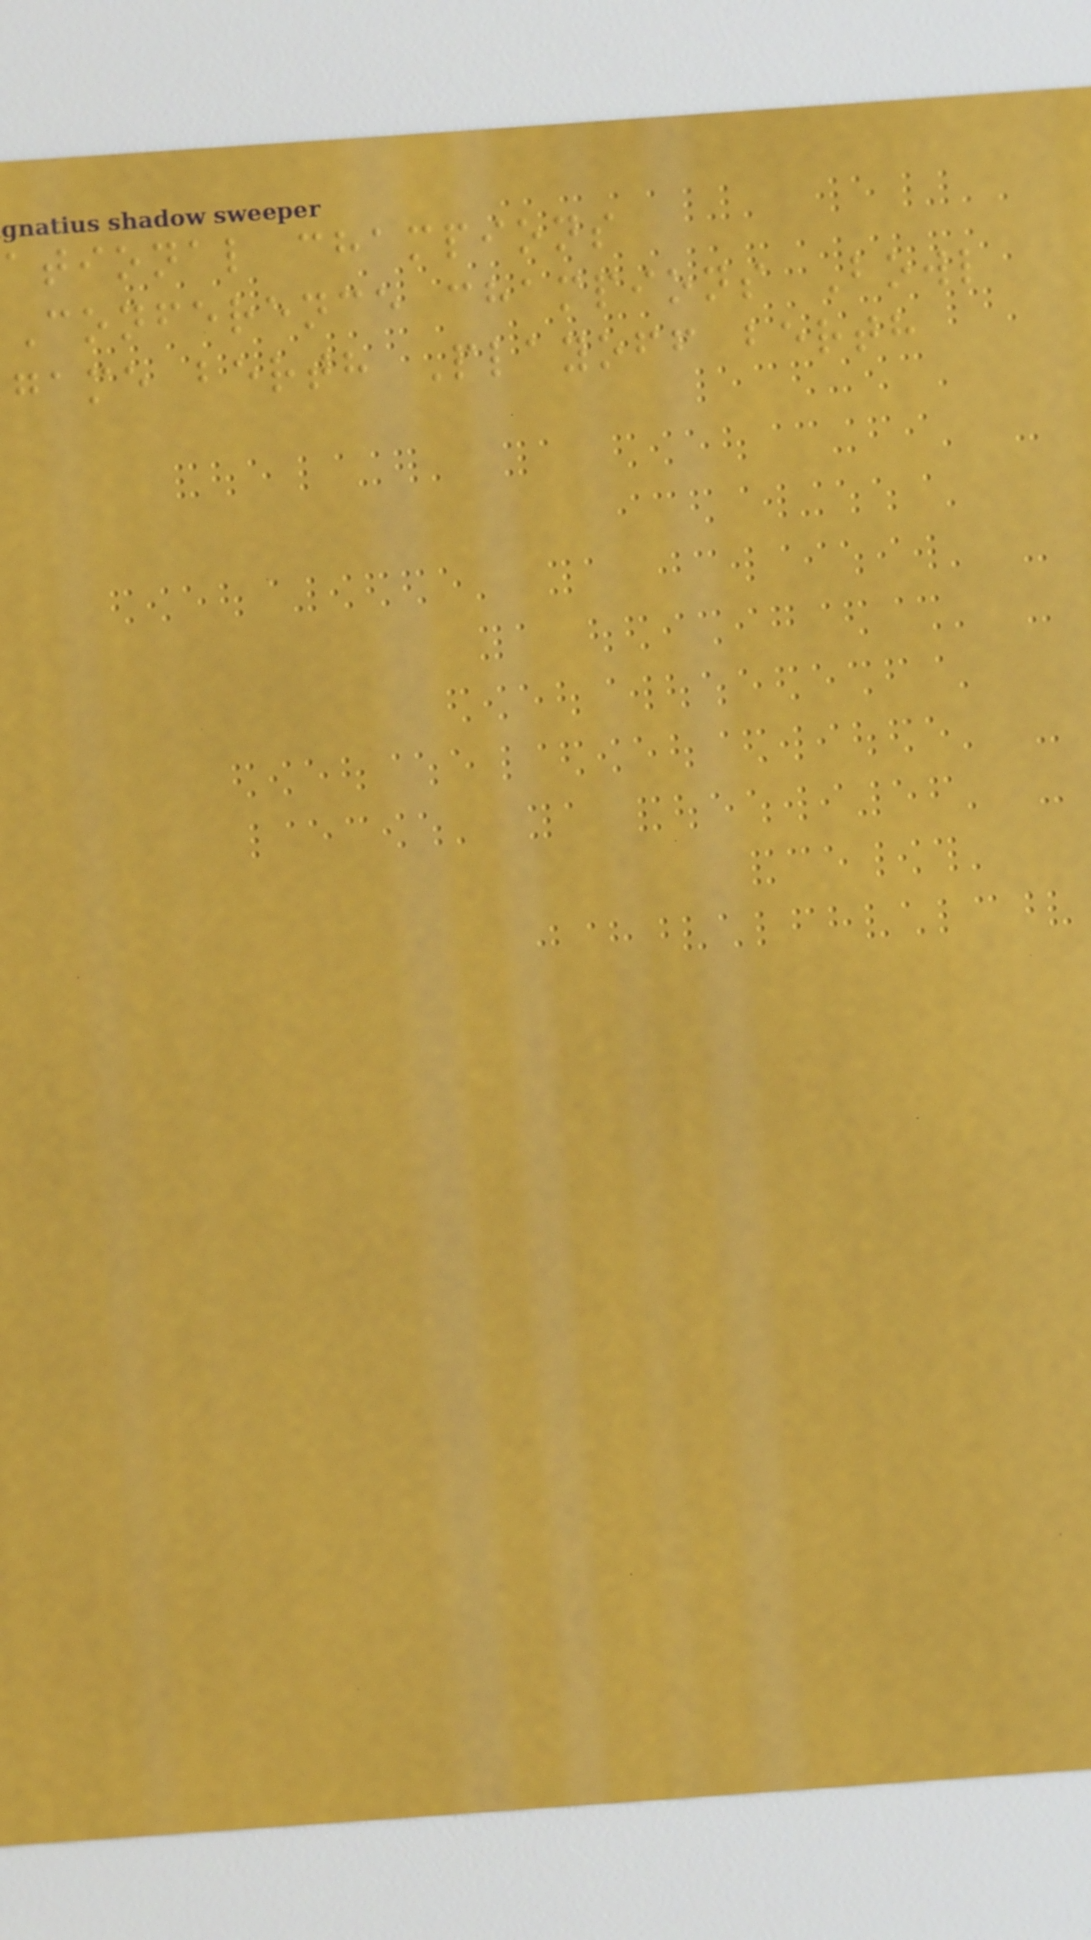ational champions
Conference champions Bowl
game berth Playoff berth
